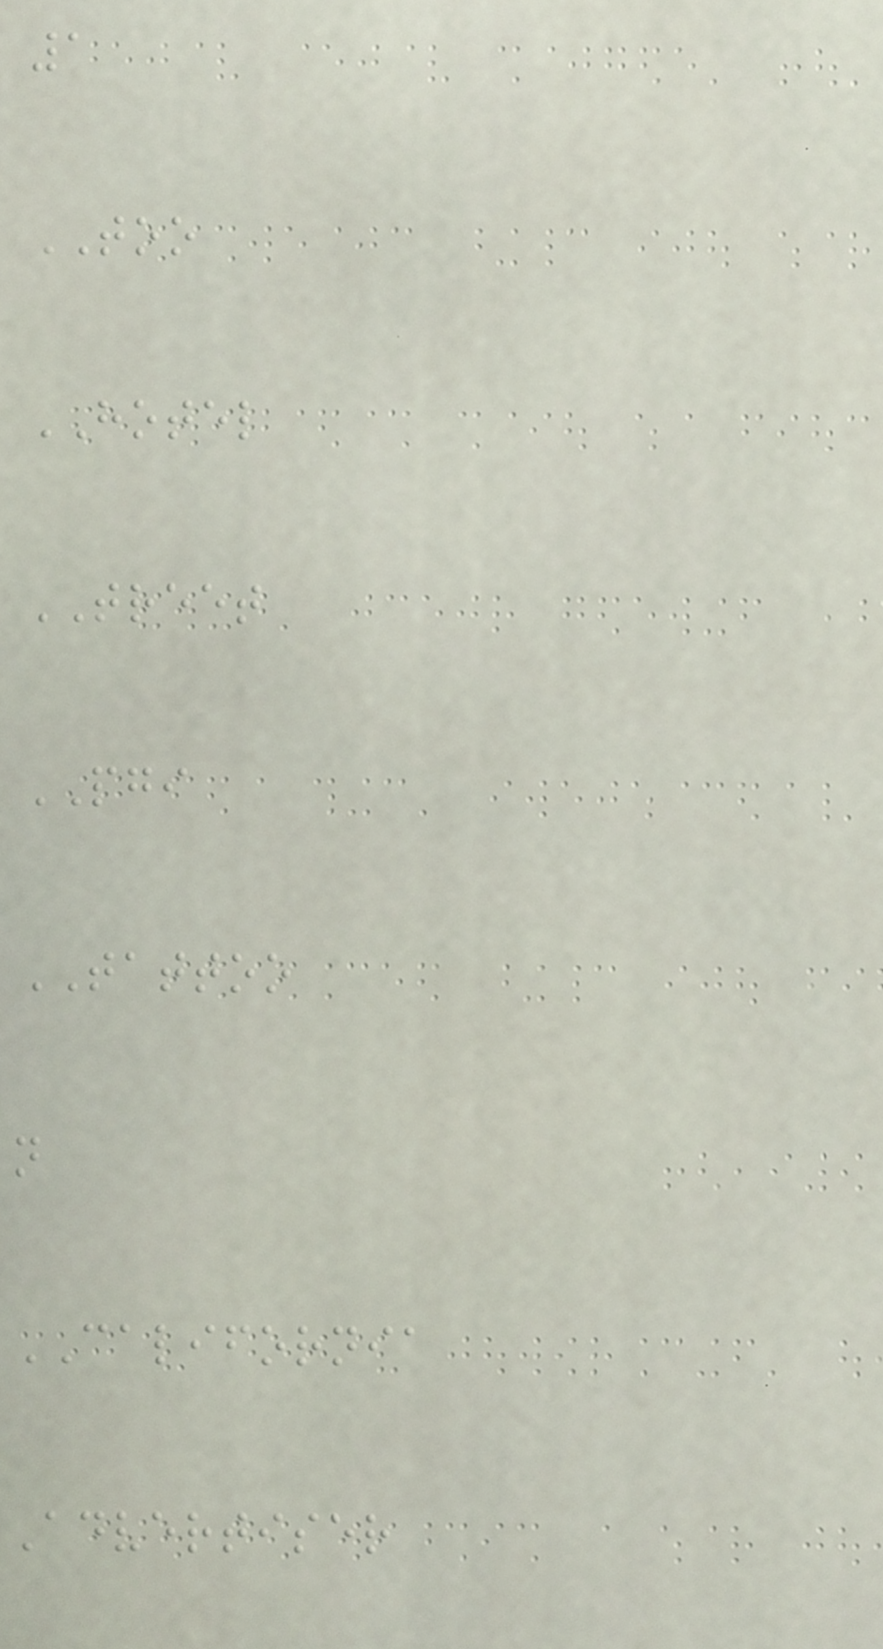1
TOO
HOTEL
TREET
PGI
TATTOO
n
CALIFORNIA
Advertiser
